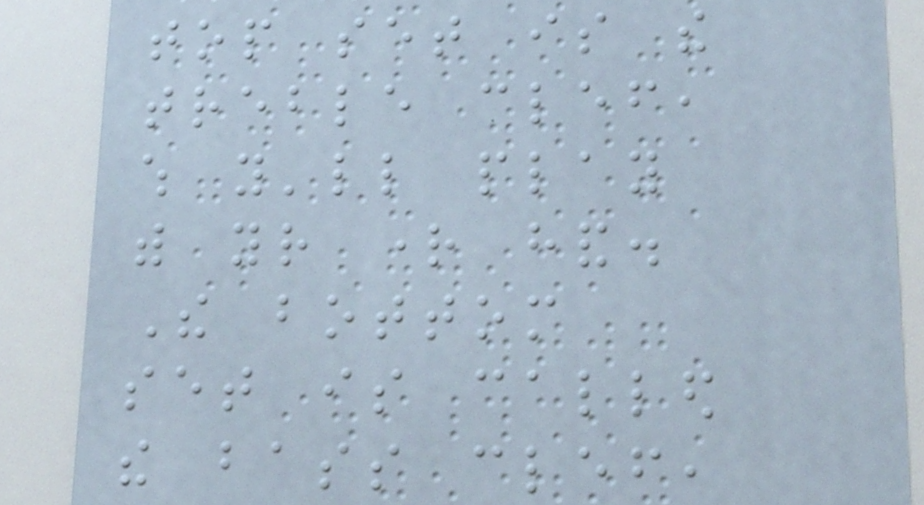top set is the
treble clef,
which you'll play
with your right hand.
The bottom
set is called
the bass clef,
